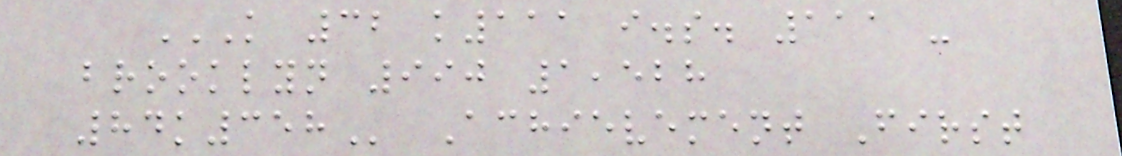K 32 K111 I.S. 111 -
BROOKLYN 990 1,528
84K358 Achievement First
